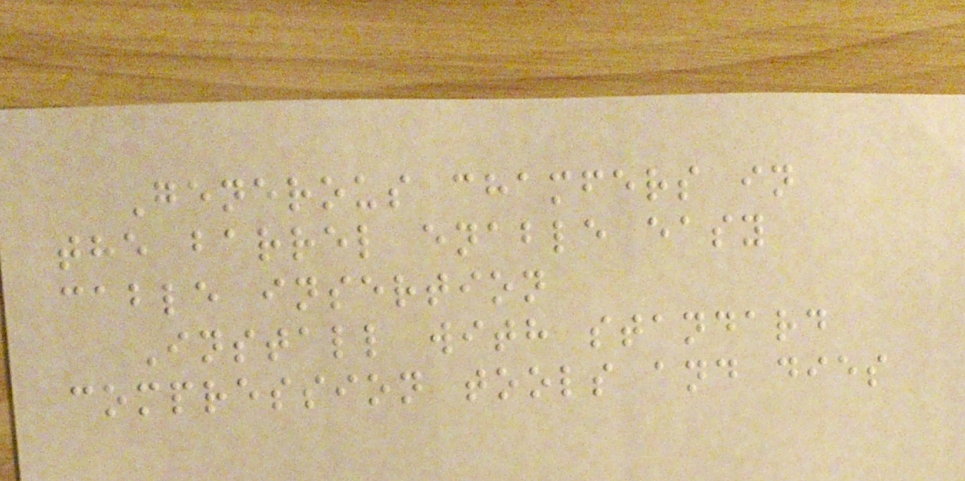Generous chamfers in
the barrel enable easy
cable insertion
Install with standard
compression tools and dies
